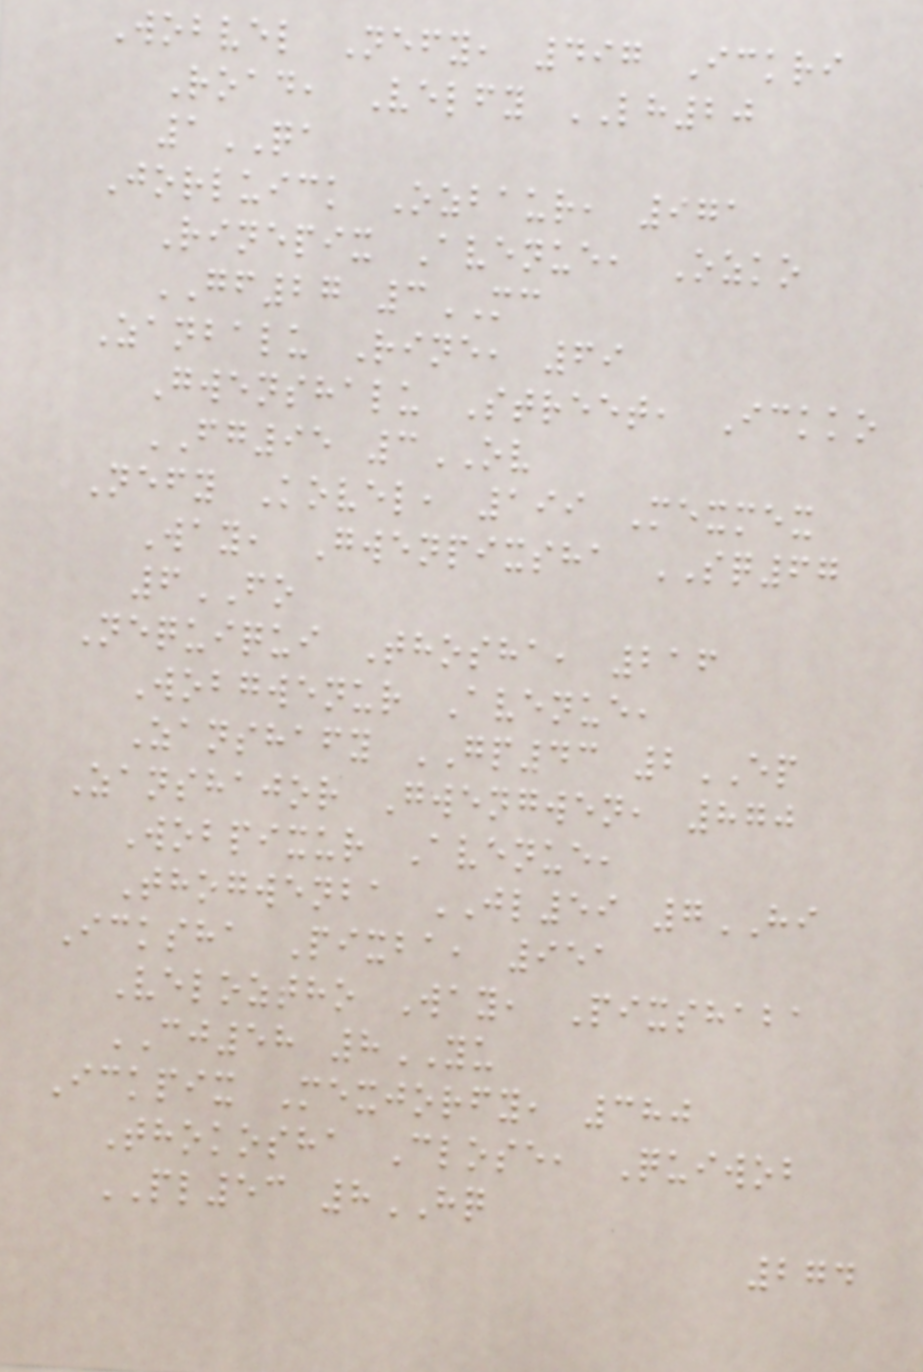Wobvel Nefy, 497 Ickri
Road, Velfy LH20
1QA
Jorluick Ozbaur, 971
Rinepix Avenue, Ozko
GF27 3MC
Zanbalu Rine, 69
Gwenshalu Street, Ickko
FG95 3OV
Nefy Kovel, 199 Mexmex
Way, Gwenpixsha SQ67
6FO
Nequiqui Thosha, 216
Wobgwenur Avenue,
Zanshafy GP43 2EP
Zanshajor Gwengwen, 870
Wobpixur Avenue,
Thogwenba JL59 7HI
Icksha Pixba, 951
Veloztho Way, Pixshaba
CJ58 8YU
Ickpix Mexjorfy, 380
Thokosha Close, Quiwob
PL53 8HQ
274
